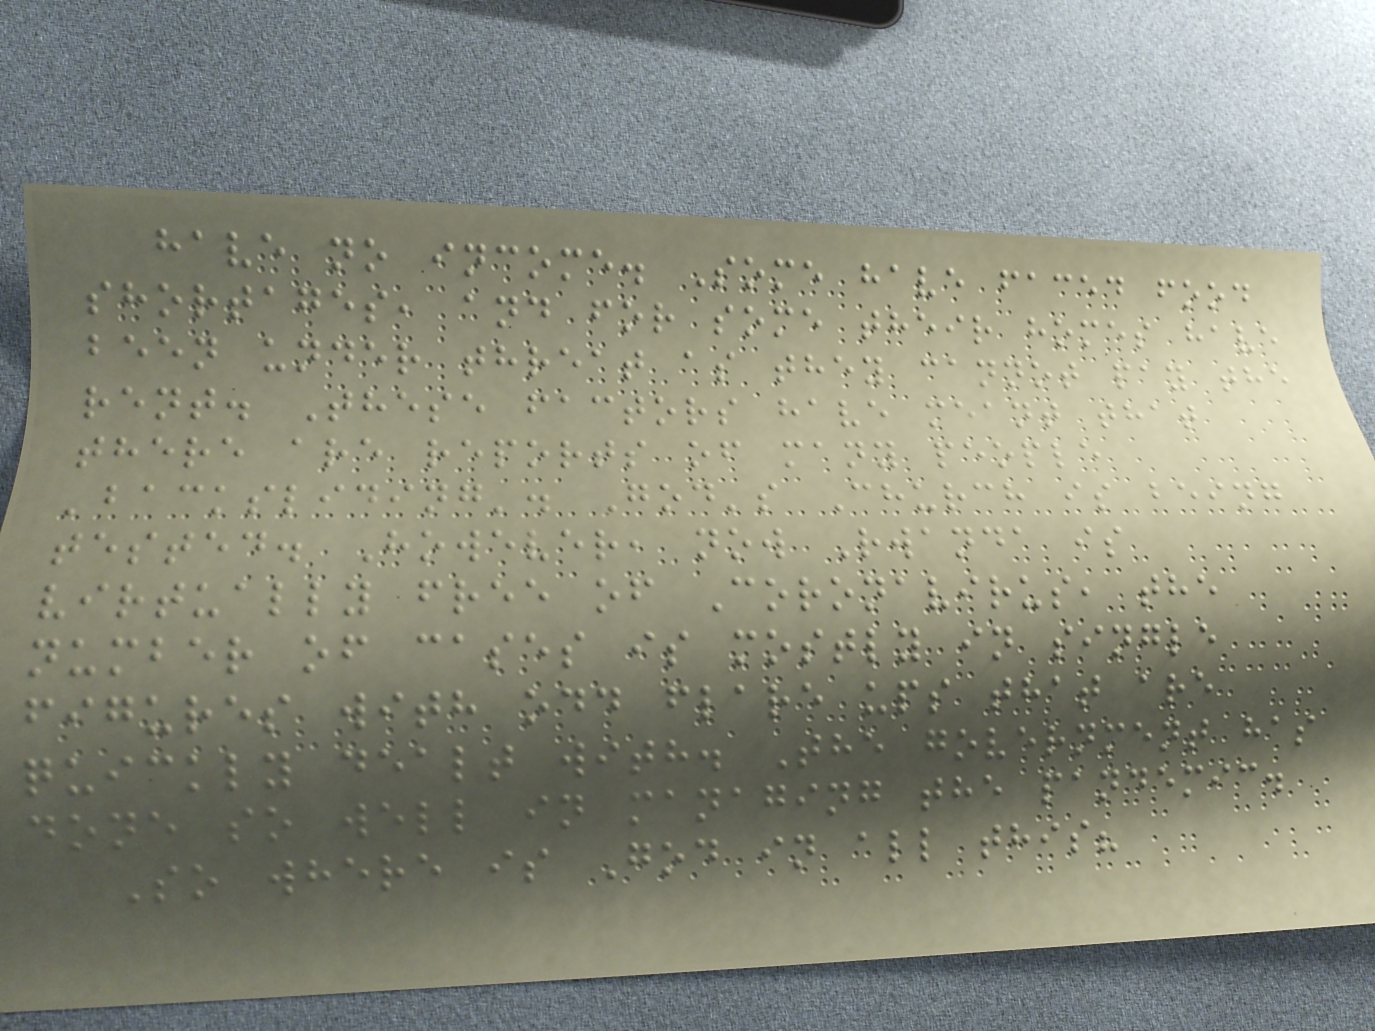have no income. Some have faced food
shortages, and for some their homes have
been under threat as they cannot pay the
rent. These factors have meant that
there are reports of many people
'backsliding'. God's Church is being
tested. However, now Rwanda is
virtually free of Coronavirus, the
number of cases is mostly in single
figures with odd flare ups that are
quickly dealt with. The government has
done so well in managing the pandemic.
So where is God in all this?
